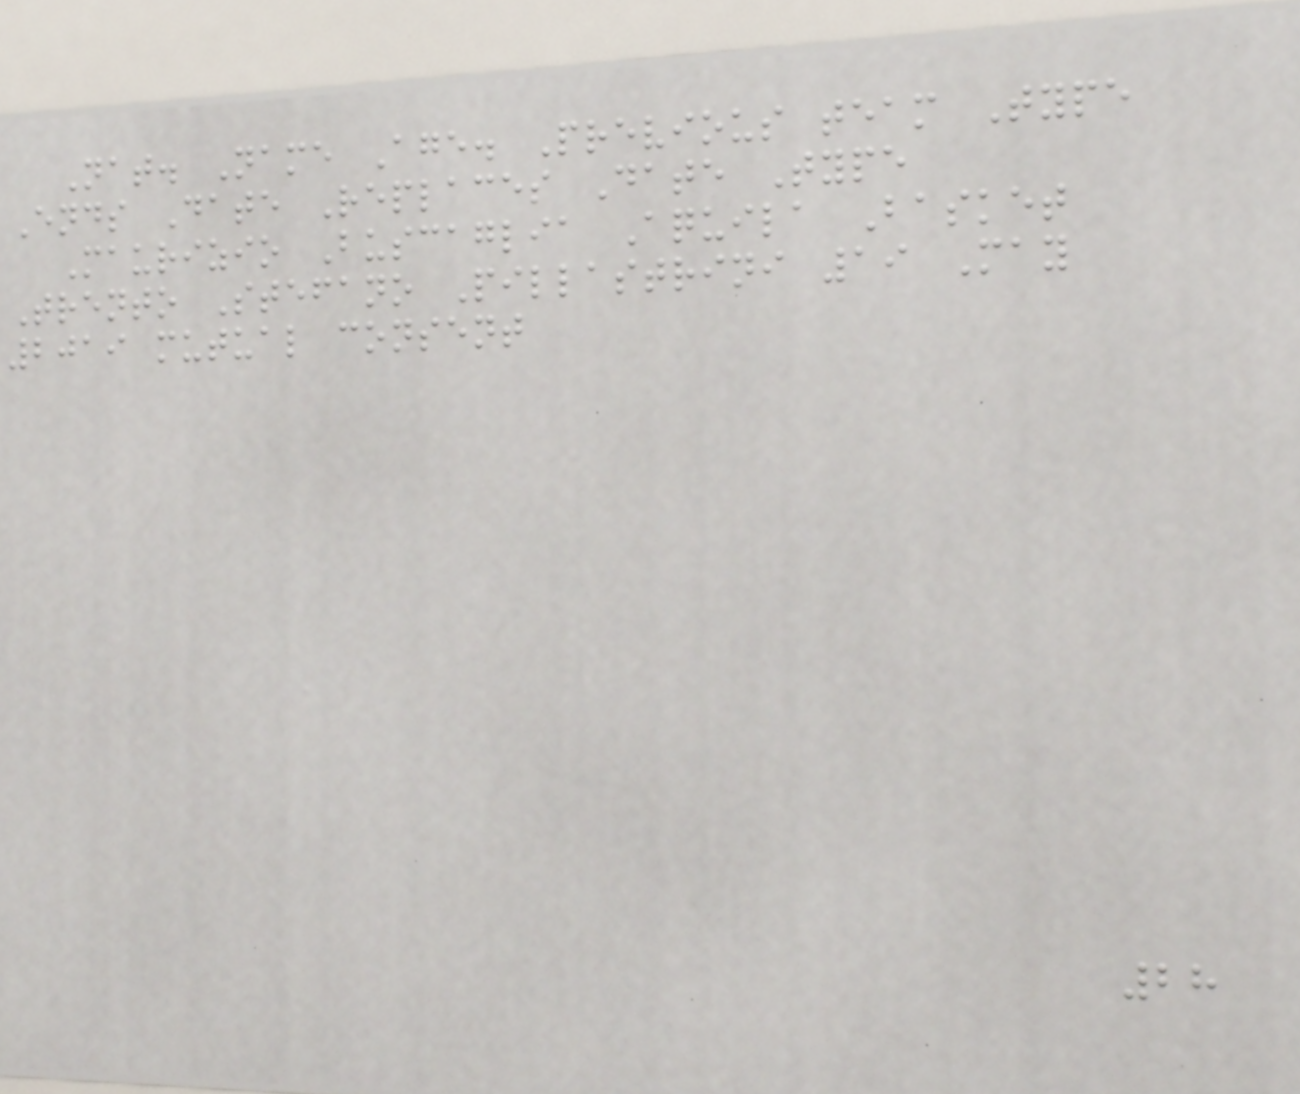Nat. Name Age. Previous team Type
Ends Date Replaces Date Type
Maurizio Buscaglia Aquila Basket
Trento Stefano Pillastrini 19 May
2019 mutual consent
28
